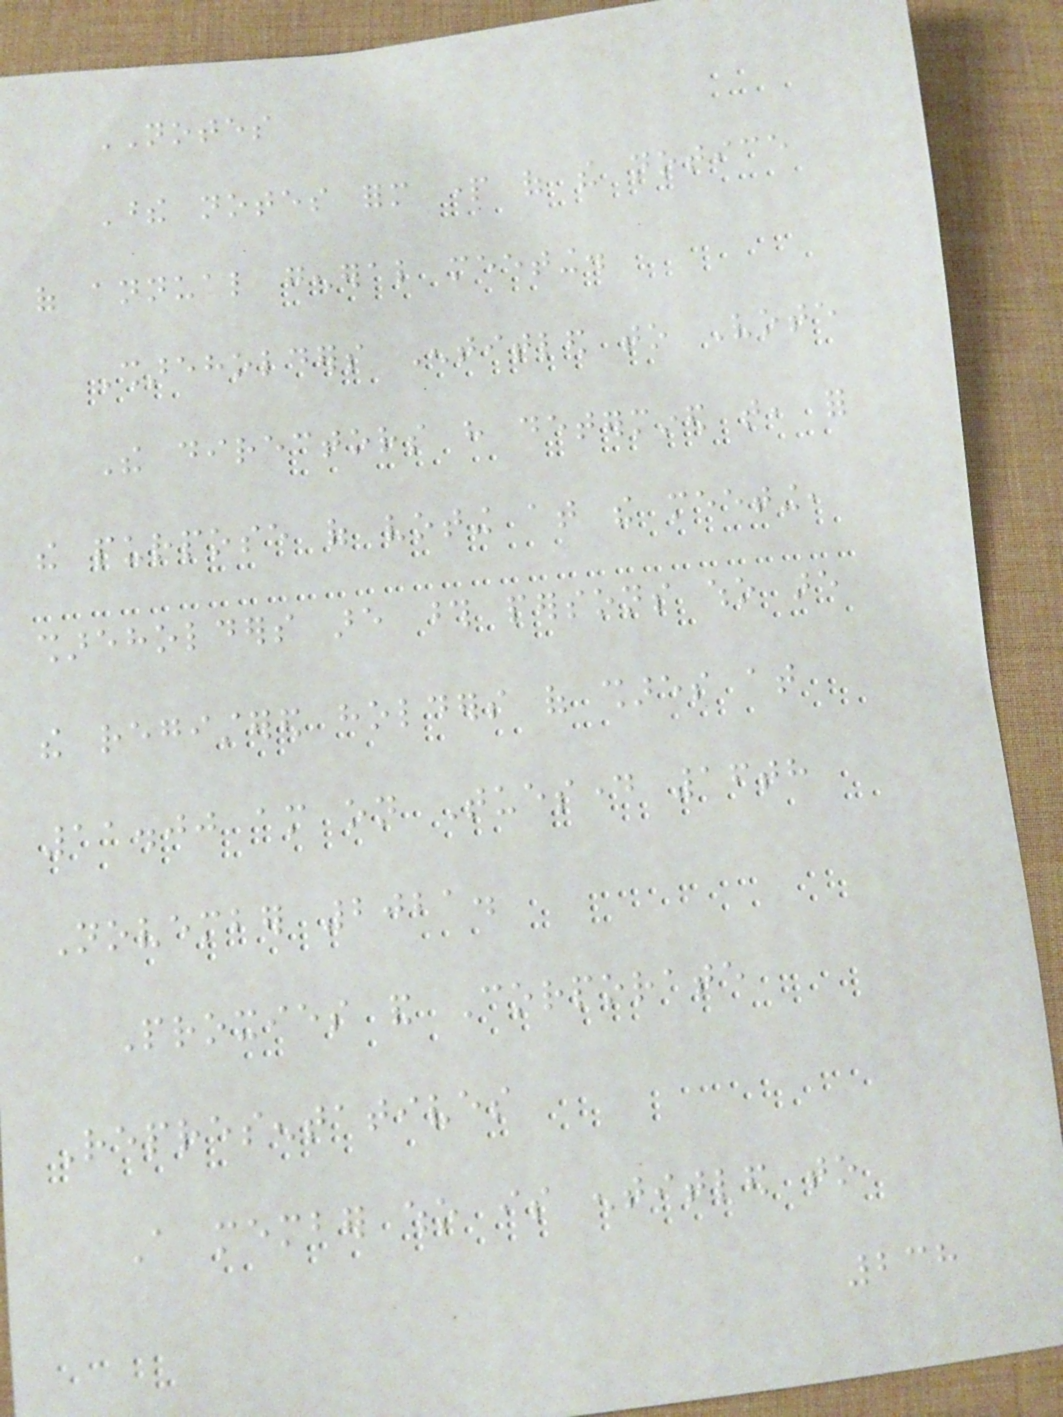NOTES
These notes form part of the notice
of annual general meeting.
Shareholders Entitled to Vote
The directors have determined that, for
the purpose of voting at the meeting,
shareholders are those persons who are
the registered holders of shares at
11.00 am on Tuesday 16th
November 2021.
Proxies and Corporate
Representatives
A member who is entitled to
238
